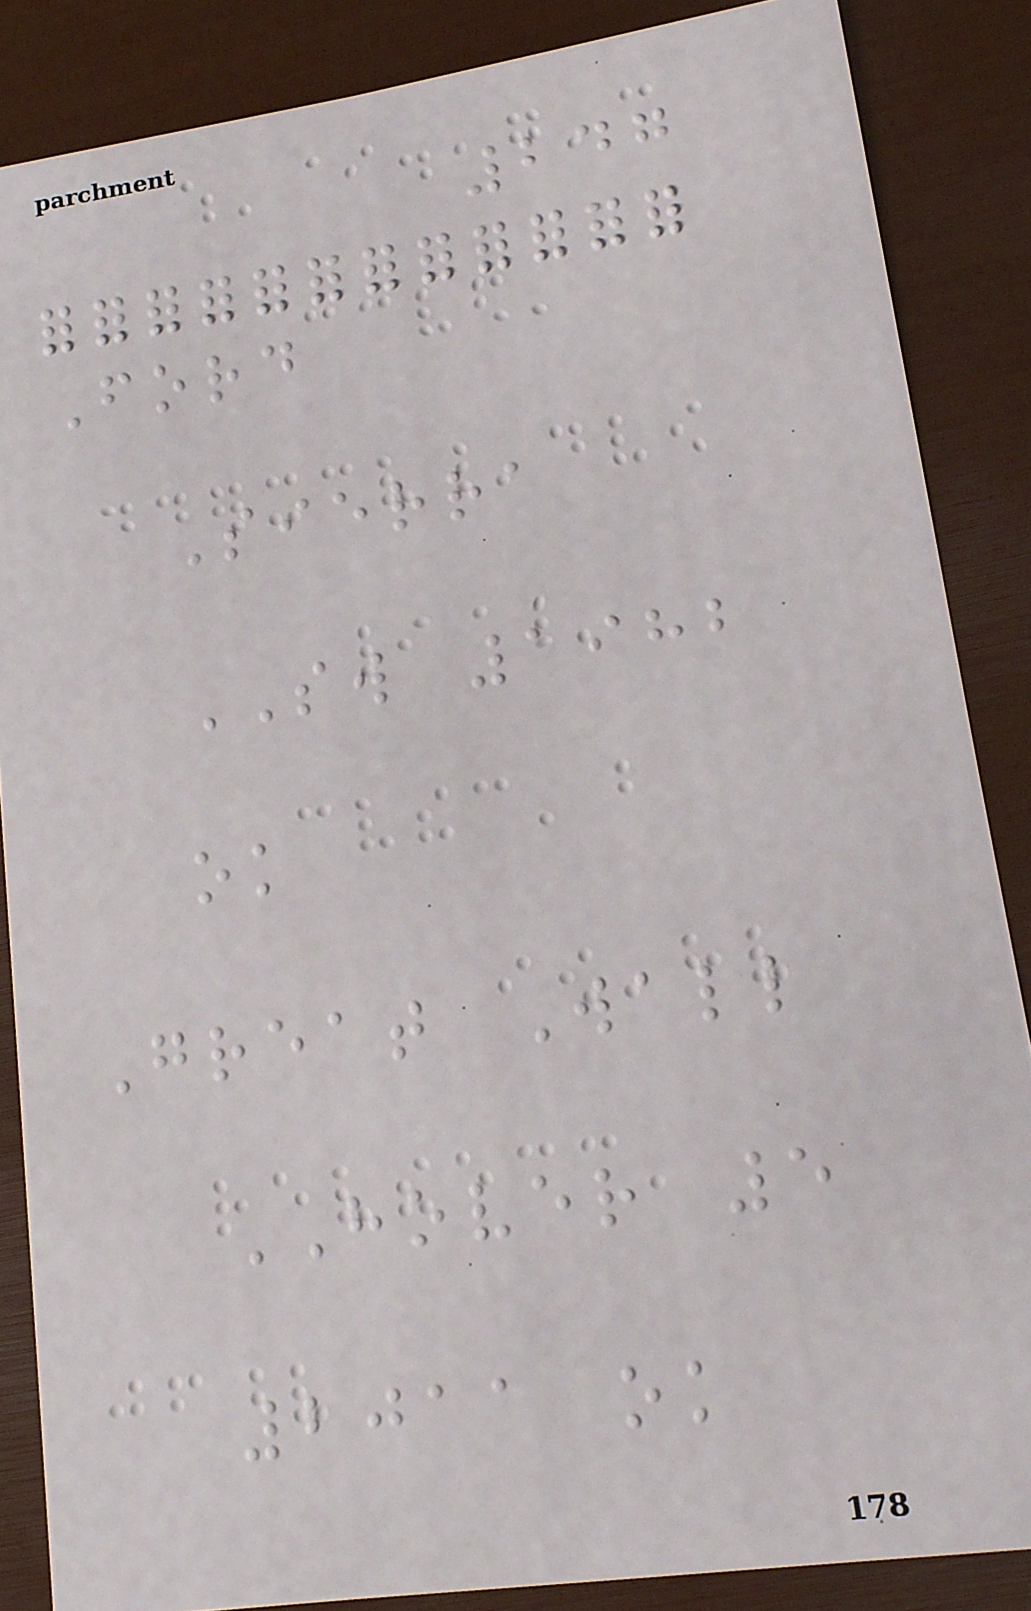247
Ford
Sierra
SW 1982
ok
Great Wall
HOVER 5
2011 ok
